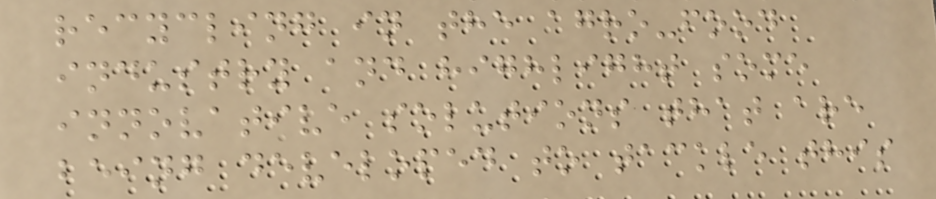recycling in the agro-food
industry and highlight some
innovative solutions that are
being developed to tackle this
